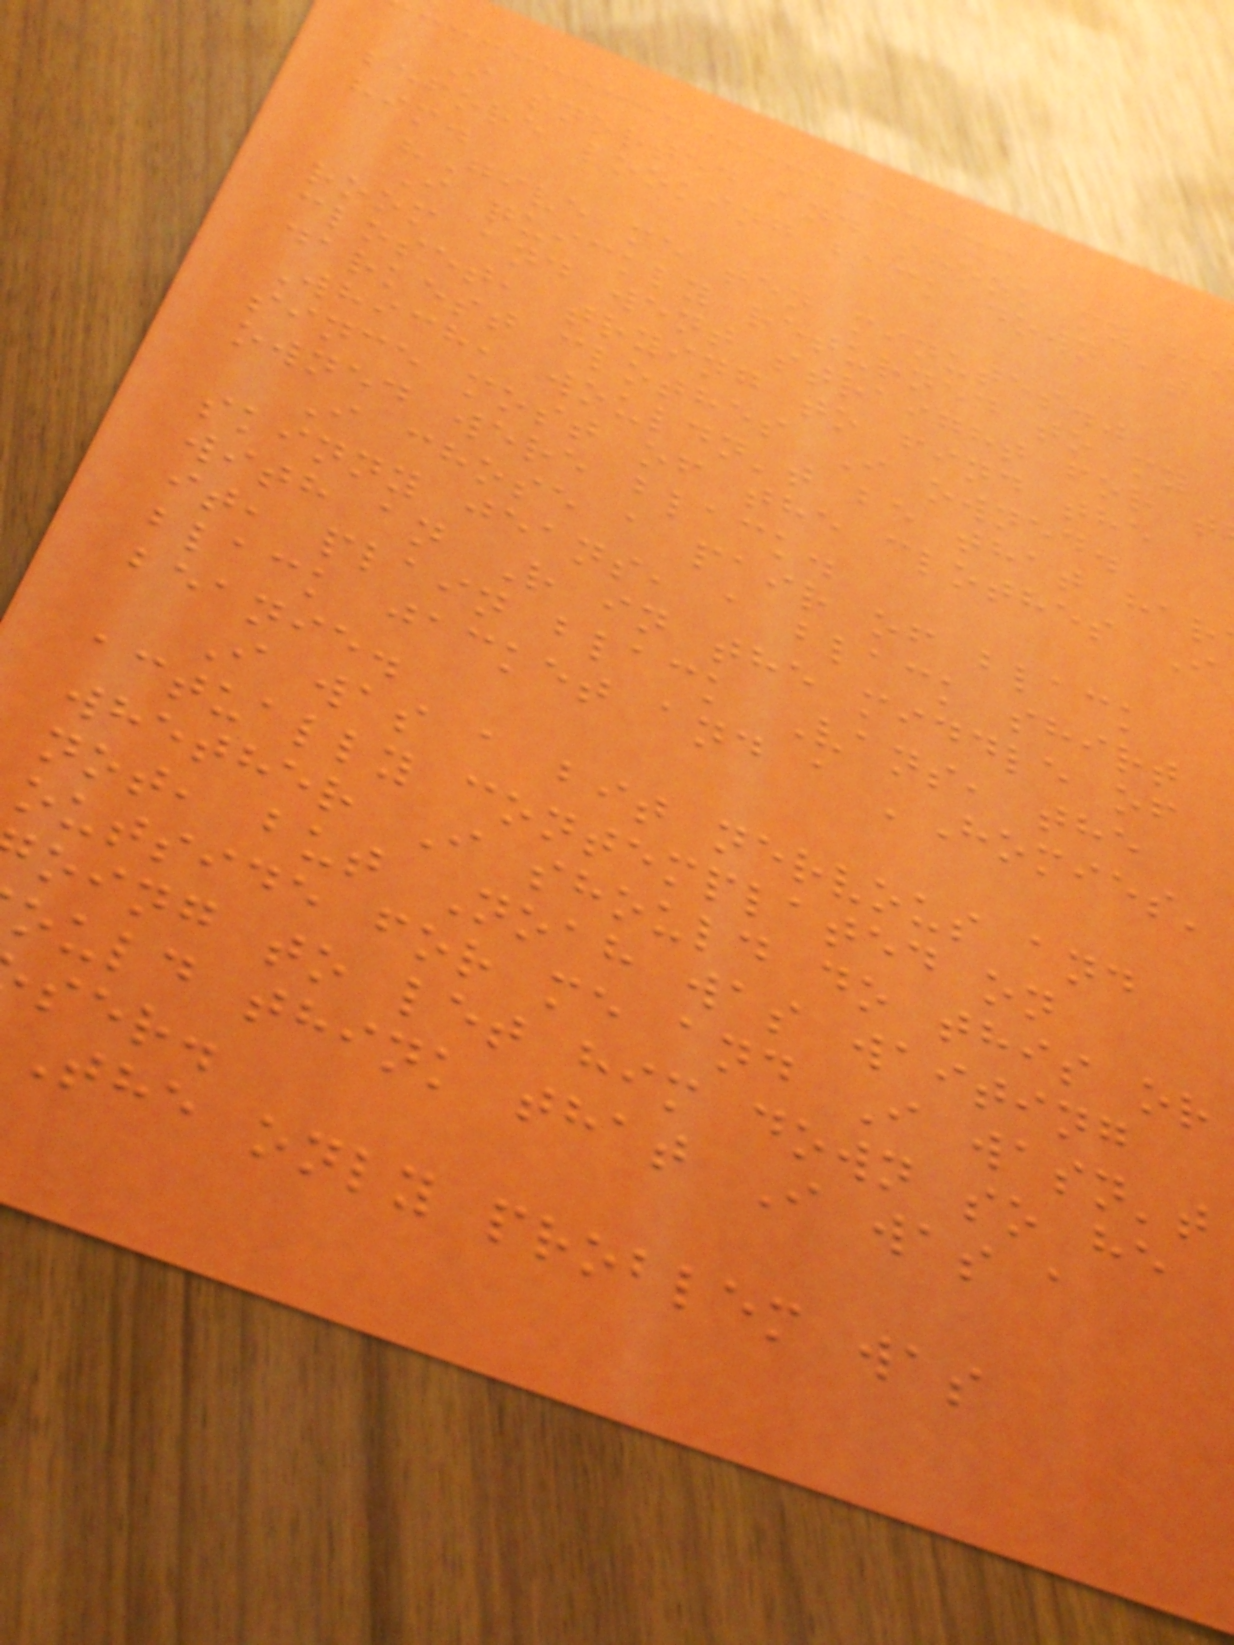I snorted and shook my he
before looking back down at
him.
"Give me ten minutes."
I quickly returned to my
room and went straight for t
closet, trying to find the
darkest clothes I owned.
Which, wouldn't be that har
since most of the clothes I
owned were black.
I chose a pair of black
skinny jeans, a black shirt
with an R in the middle of
it, plain black Vans, the
black jacket and a 'Homies'
beanie.
I was a bit nervous and
actually contemplated on
whether I should do this or
not, but Noah was waiting
outside for me and I wasn't
oing to let him down so he
ould think that I was a
ser.
The only problem was
